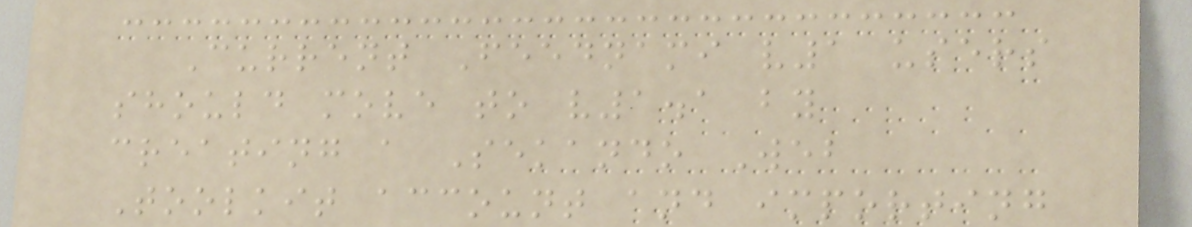Current Feednami v1 users
should move to v1.1 by
creating a Sekando Web
Toolkit account and importing
